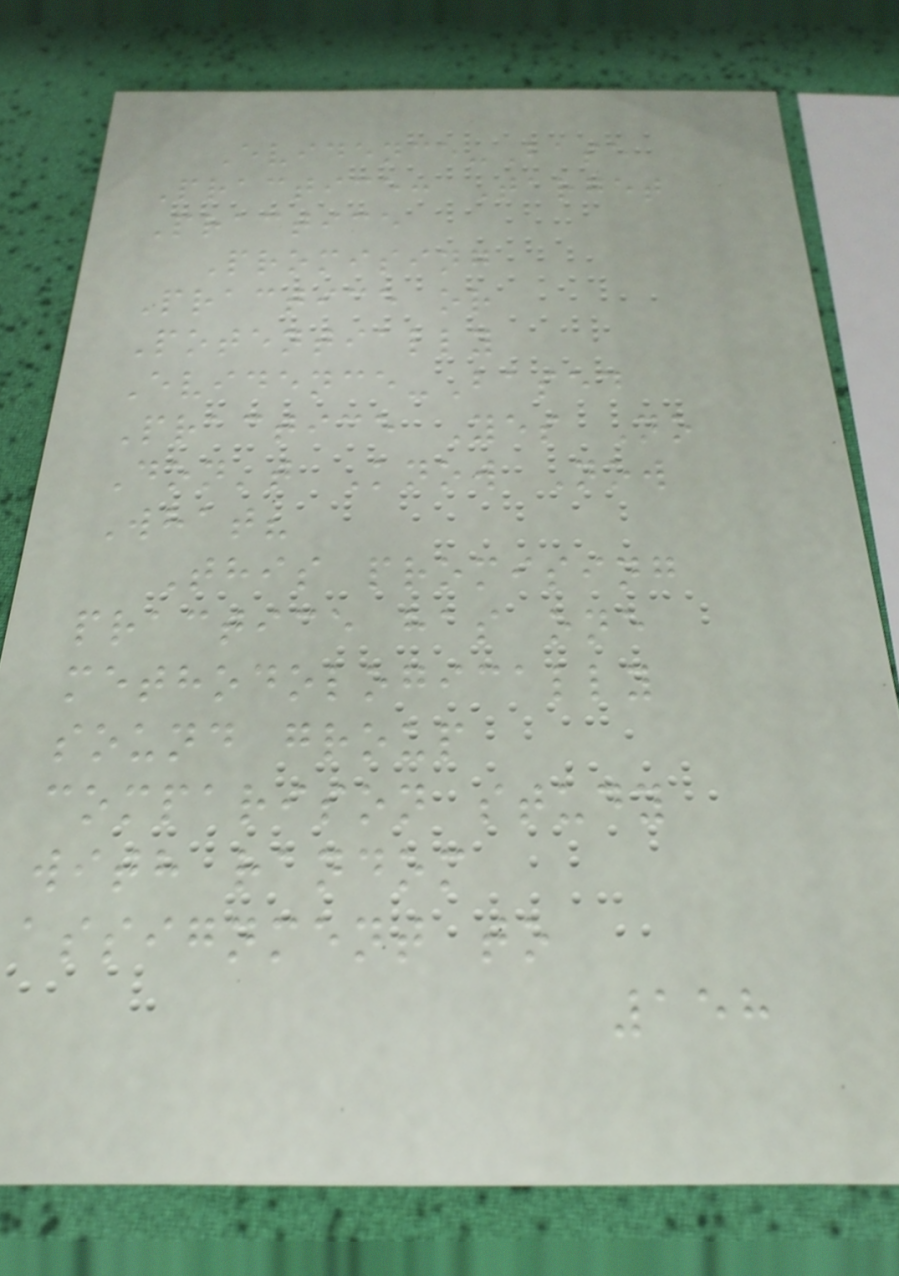Evidence-Base
Practice: Target
Practice
Promising
Practice or
Potentially
Evidence-Based
Practice Yes No
Don't Know Now
What?
This promising
practice has one
methodologically
sound group
comparison study
with random
assignment to
158
